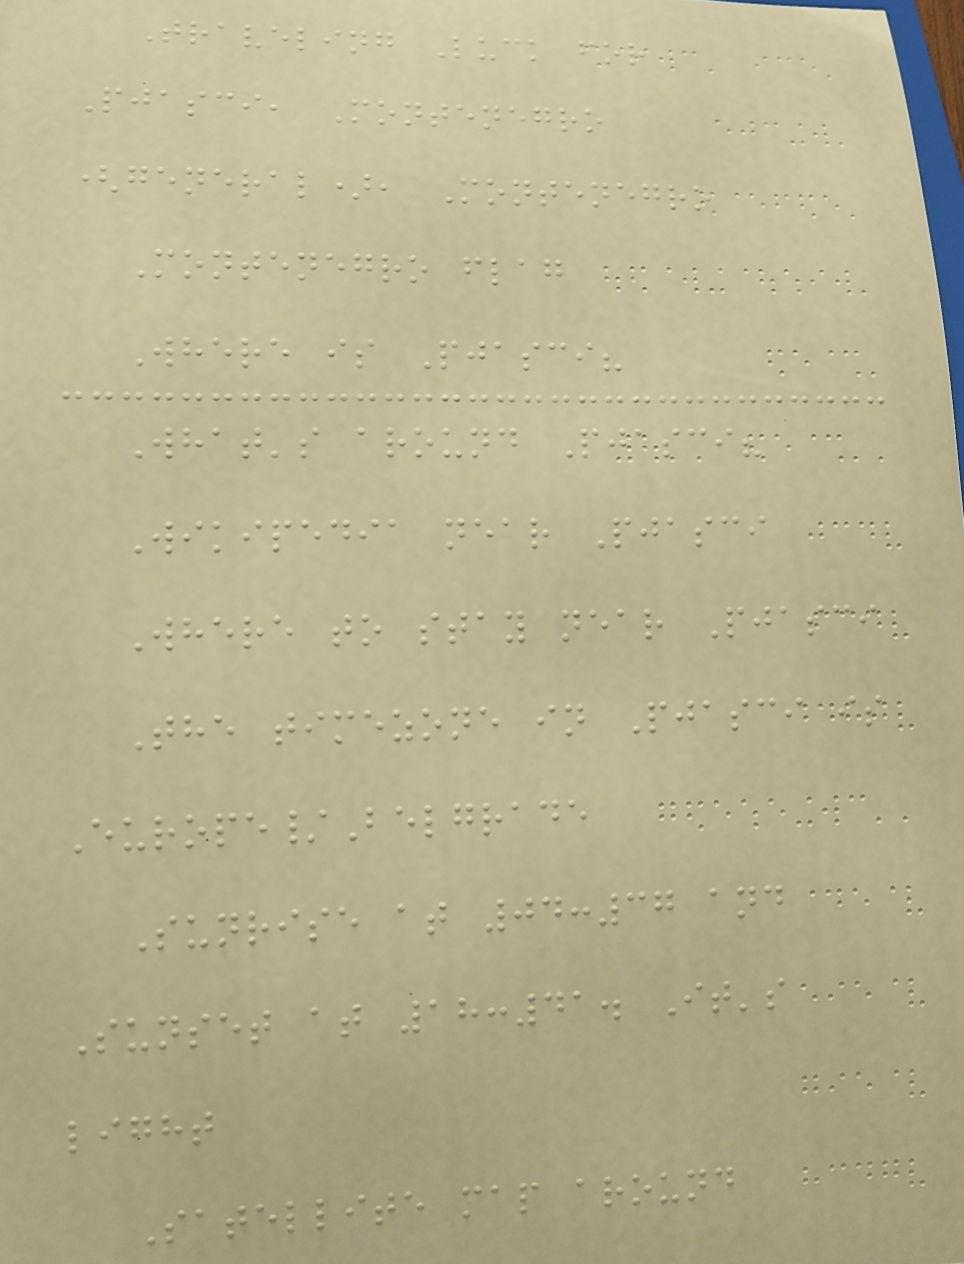Traveling Luck for
Pjasci, Montenegro
(general), Montenegro
Montenegro flag
Where is Pjasci?
What's around Pjasci?
Wikipedia near Pjasci
Where to stay near Pjasci
The timezone in Pjasci is
Europe/Belgrade
Sunrise at 04:37 and
Sunset at 18:41. It's
light
Satellite map around
